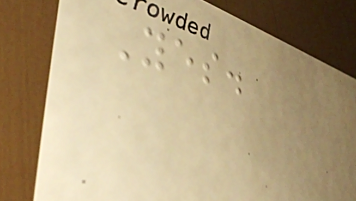Yes.
